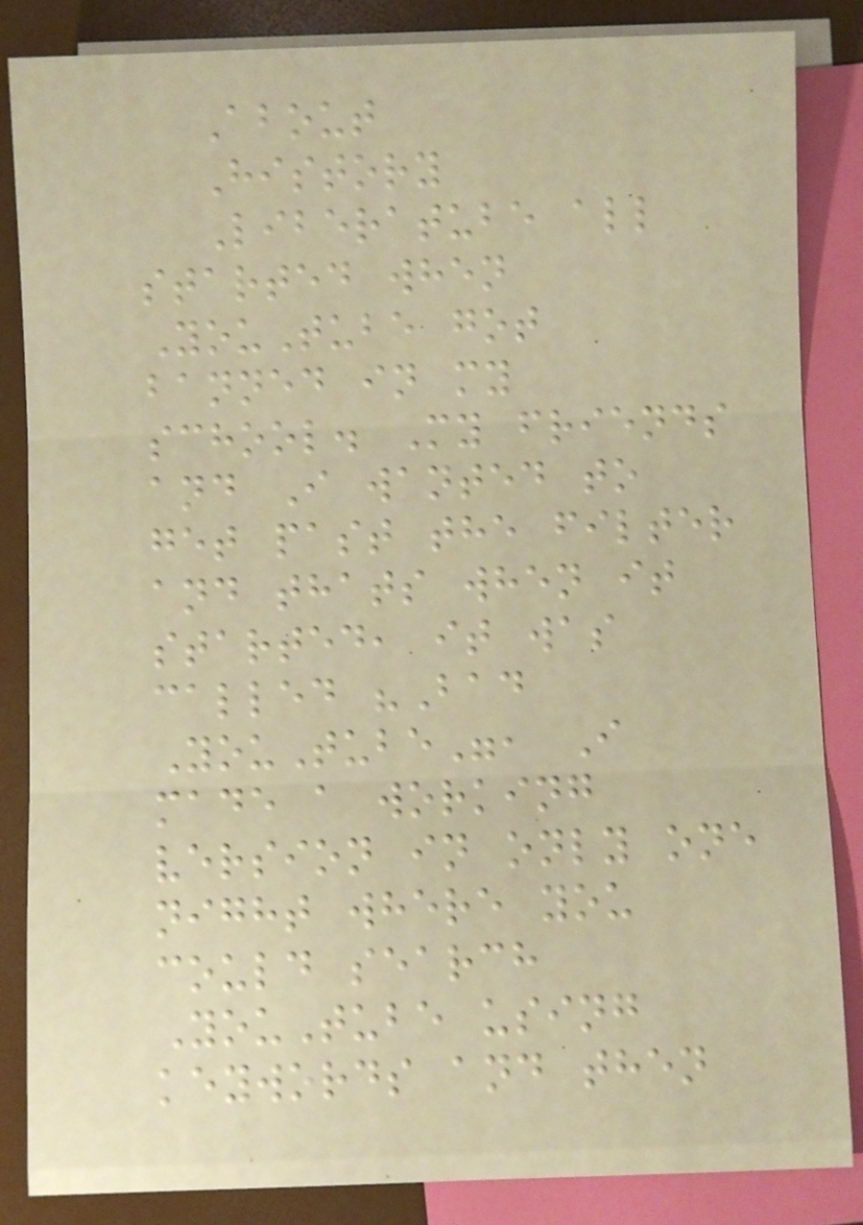About
History
Liberatube all
started when
YouTube got
banned in my
school. My friends
and I wanted to
get past the filter
and thats when it
started, it was
called "Bad
YouTube", I
made a working
version in only one
night where you
could search
YouTube using
keywords and then
